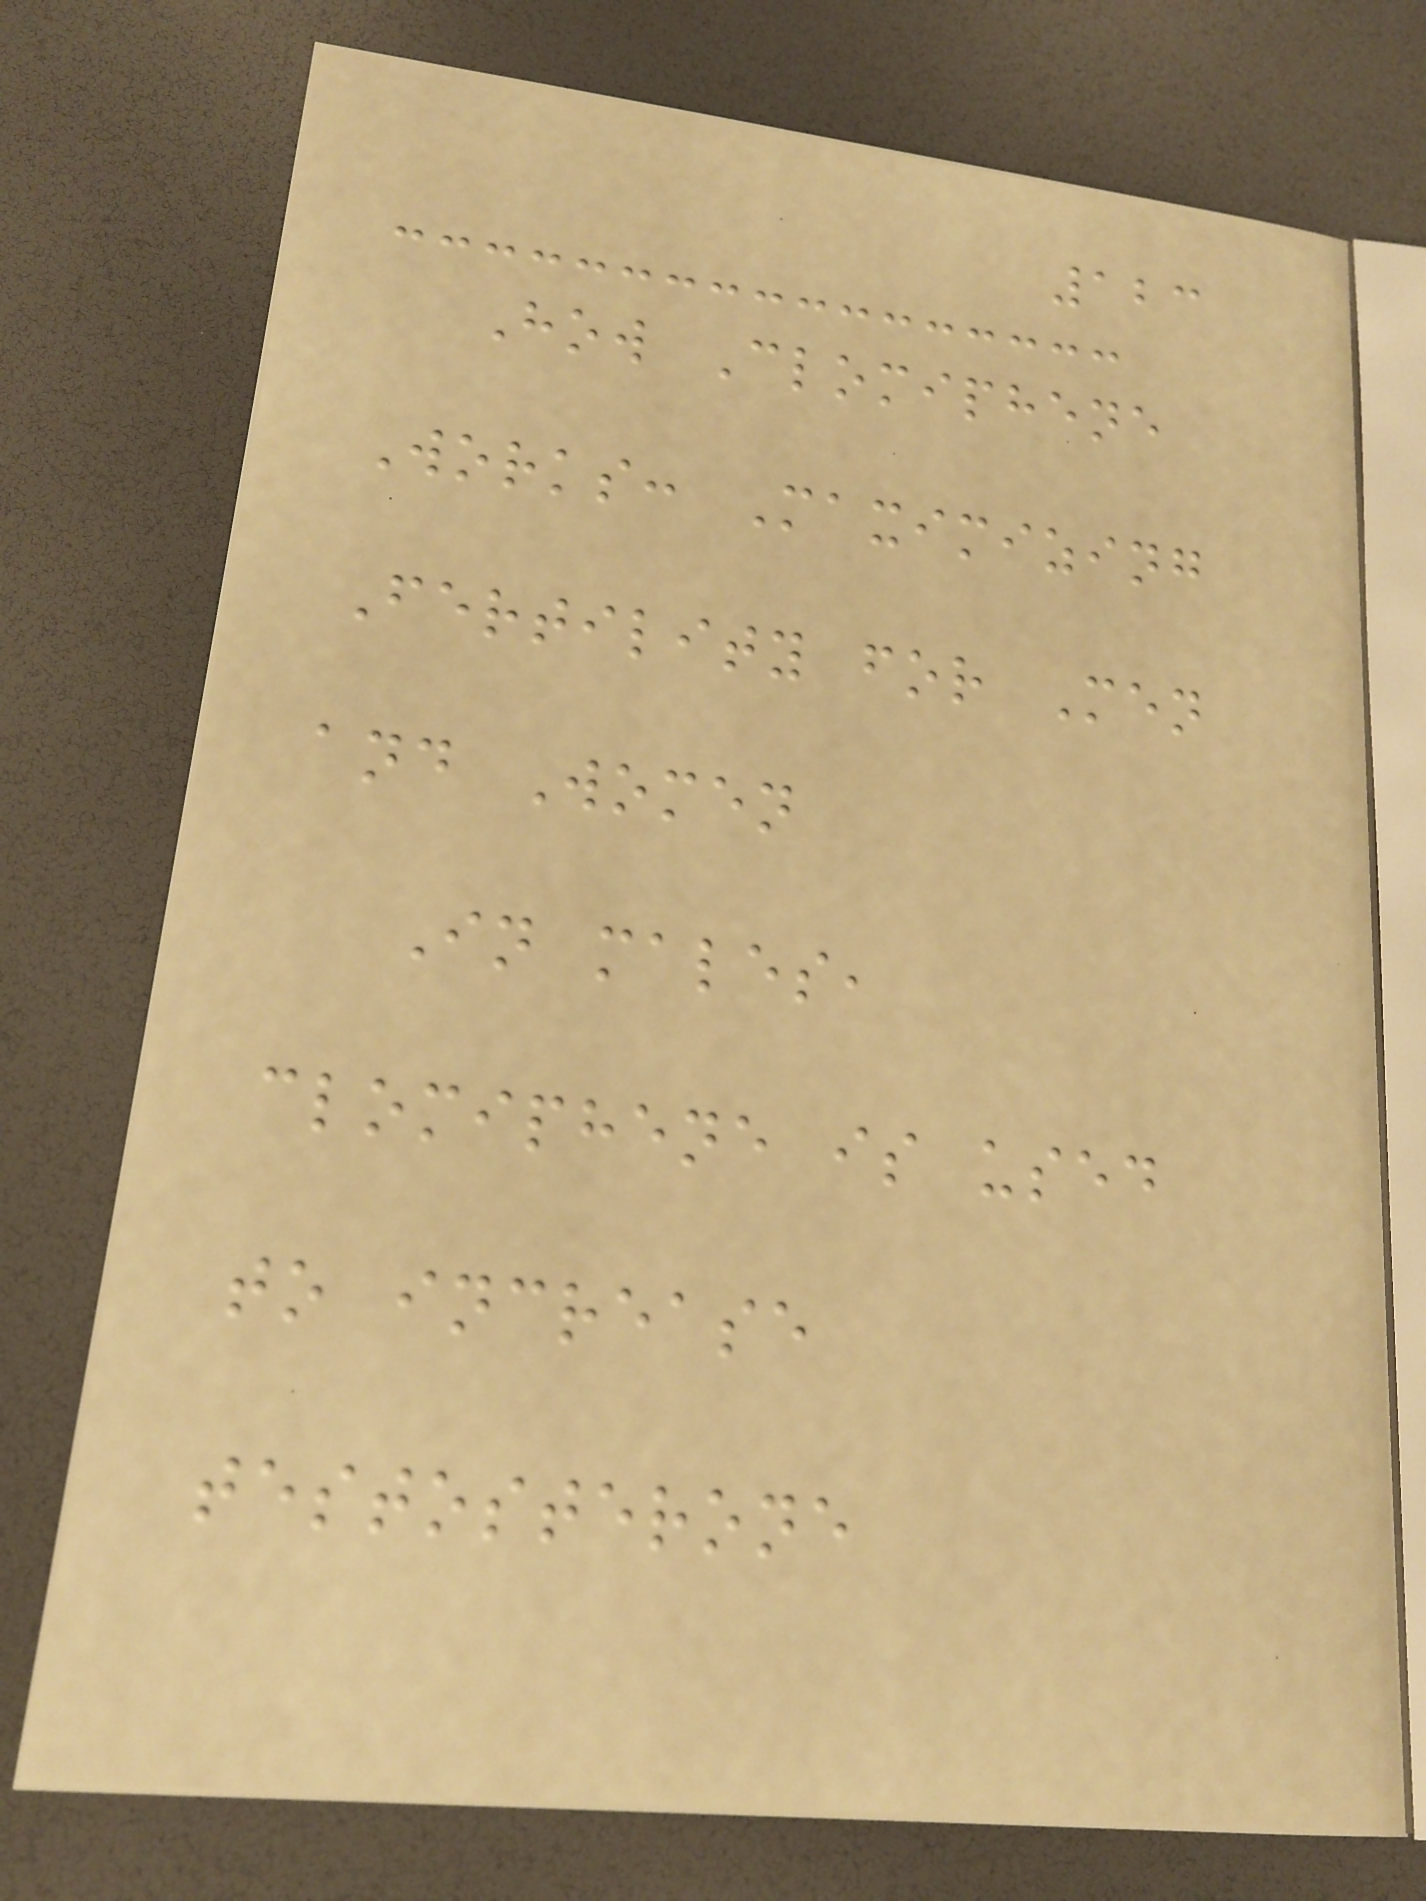123
How Clomiphene
Works: Maximizing
Fertility for Men
and Women
In males,
clomiphene is used
to increase
testosterone
